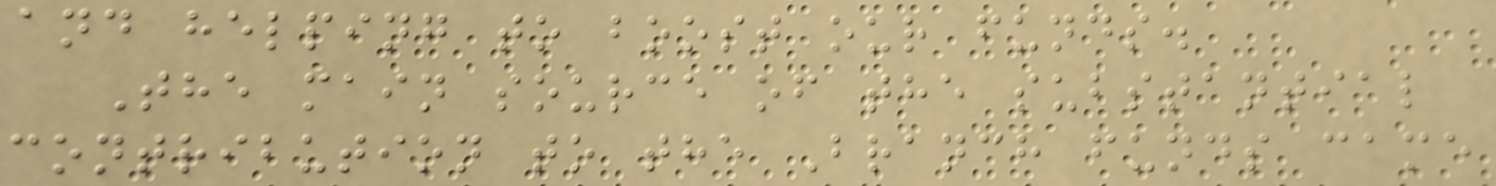and helping to boost our funds.
The main source of the substantial
contribution to the Branch funds came
